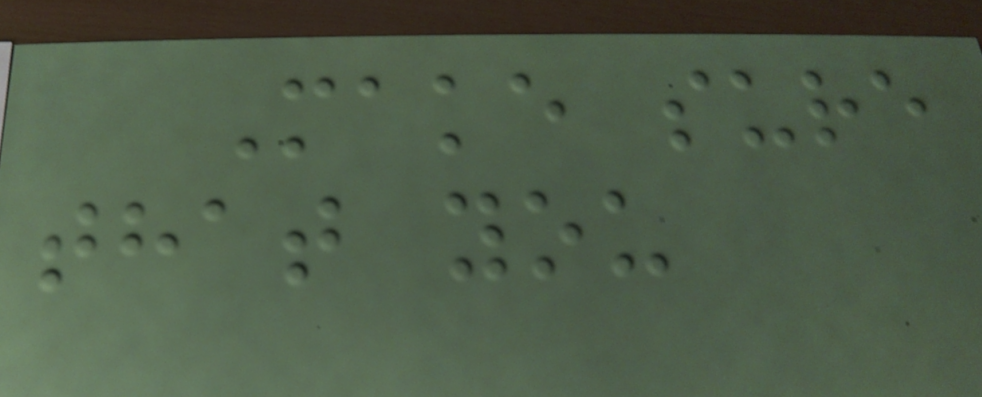Make sure
that you
